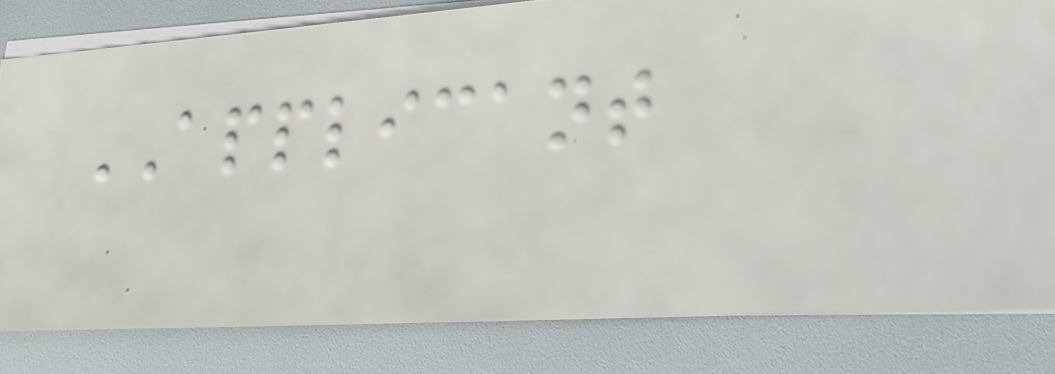APPLICANT
